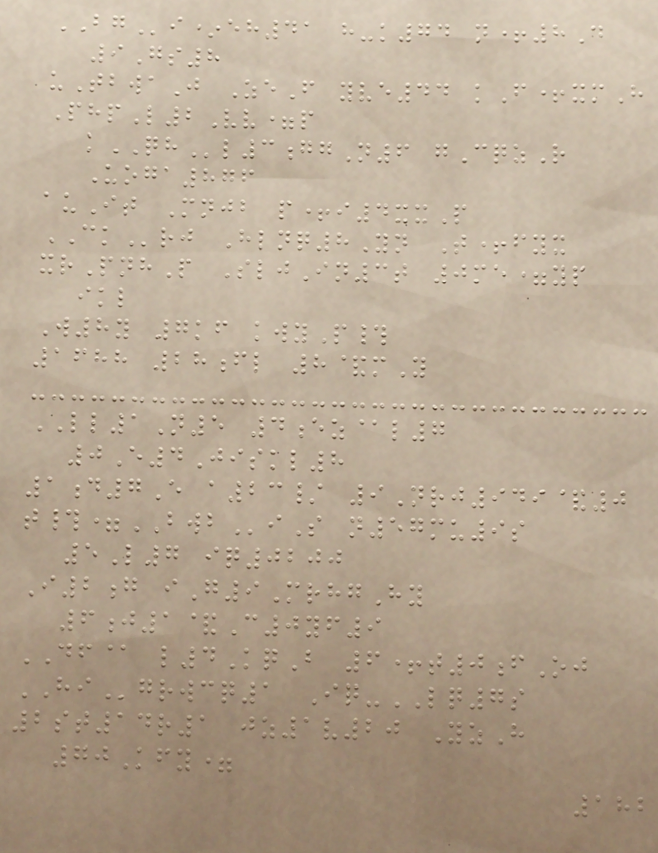BGi*eh41 h-k74 n+8D
9Gs8
uTbwaJ ZeF yve44 kF+xmH
PhpL2Vv=p
kQHl3ggN6 gCqzR
Uoga876
auIt Mnjb p+i4xxP
CKrj Hlnq8Yn T+fyx
xrPnhP SljIn3t 0me=yp
ikl
W8y 7kf kwyP#
1688 28fl 8&mY
LL1N5 4ez@l7
0E4Jiskl8
1d7E a23/ 9Nrj949&0
t#=BWBiS n57mu9s
5L7 iq0200
I2g iG9MrhgHy
6j1&C0yf9
DF@ l4KqB 6+t0fOj
HIgrwcq1 Iq-LQ7s
2st14r1 jz1v20 YzH
70Kfy=
182
